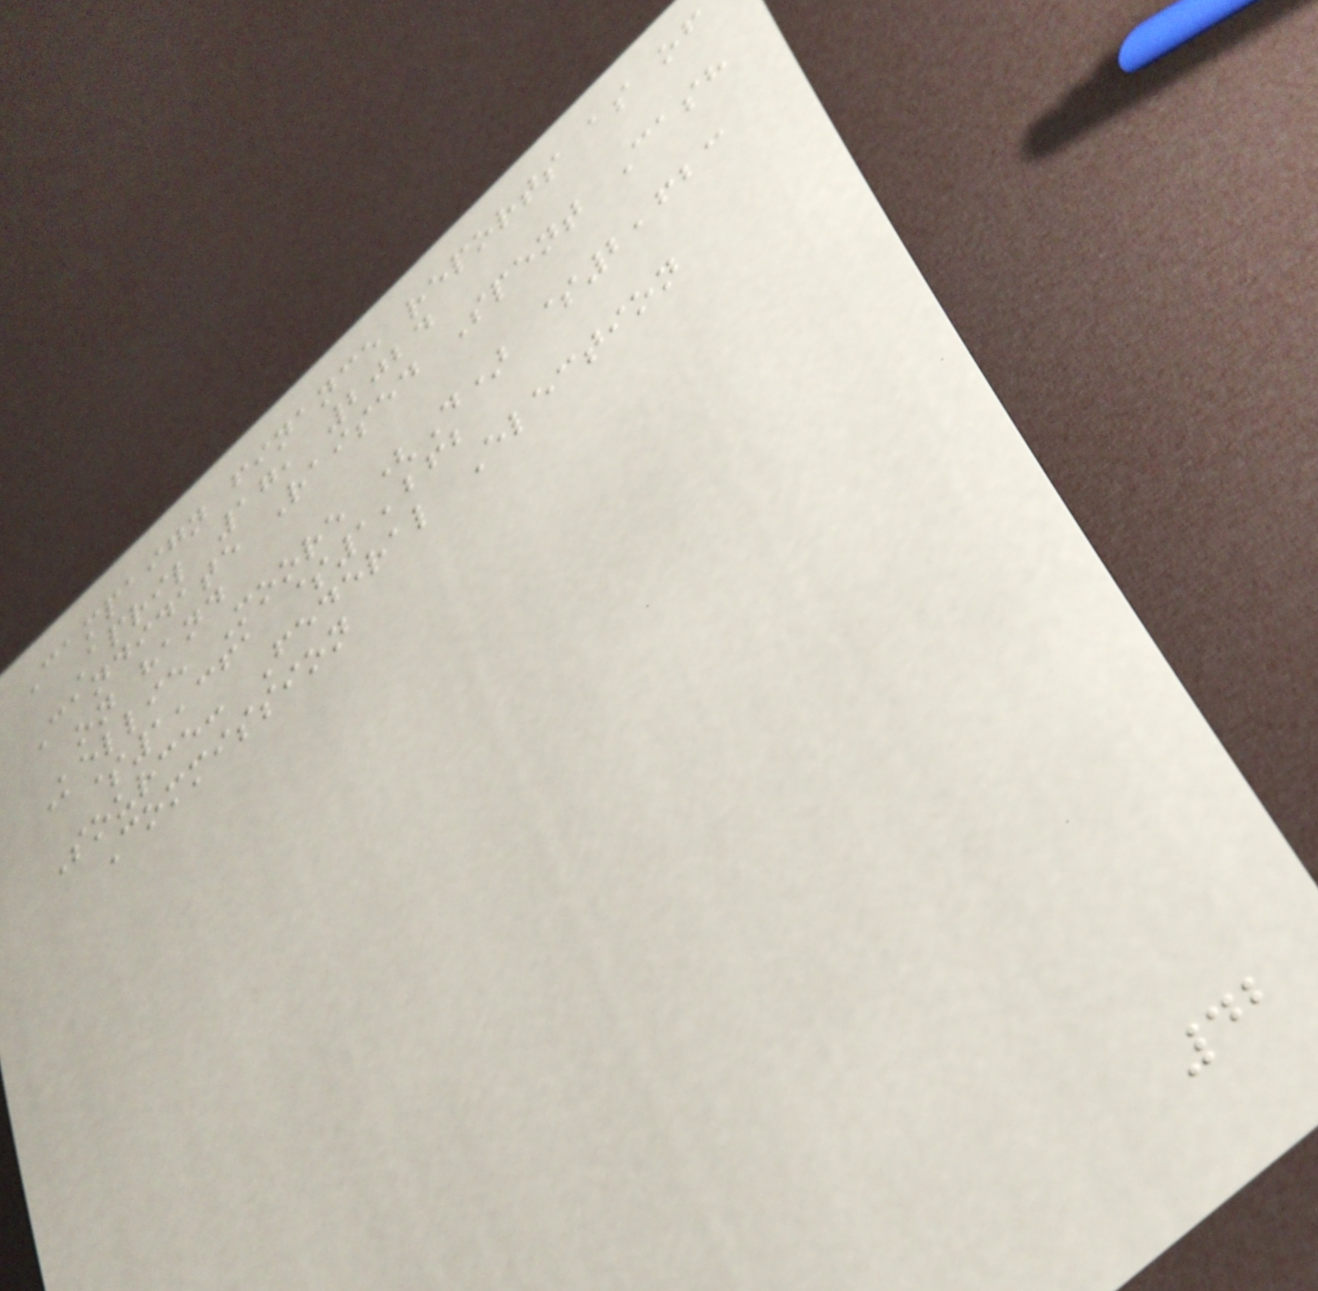Campaign finance reports as of
April 17, 2024
Candidate Raised Spent Cash
on hand
Kellie Moore (D) $2,623
$1,361 $1,262
Source: Federal Election
Commission
42
